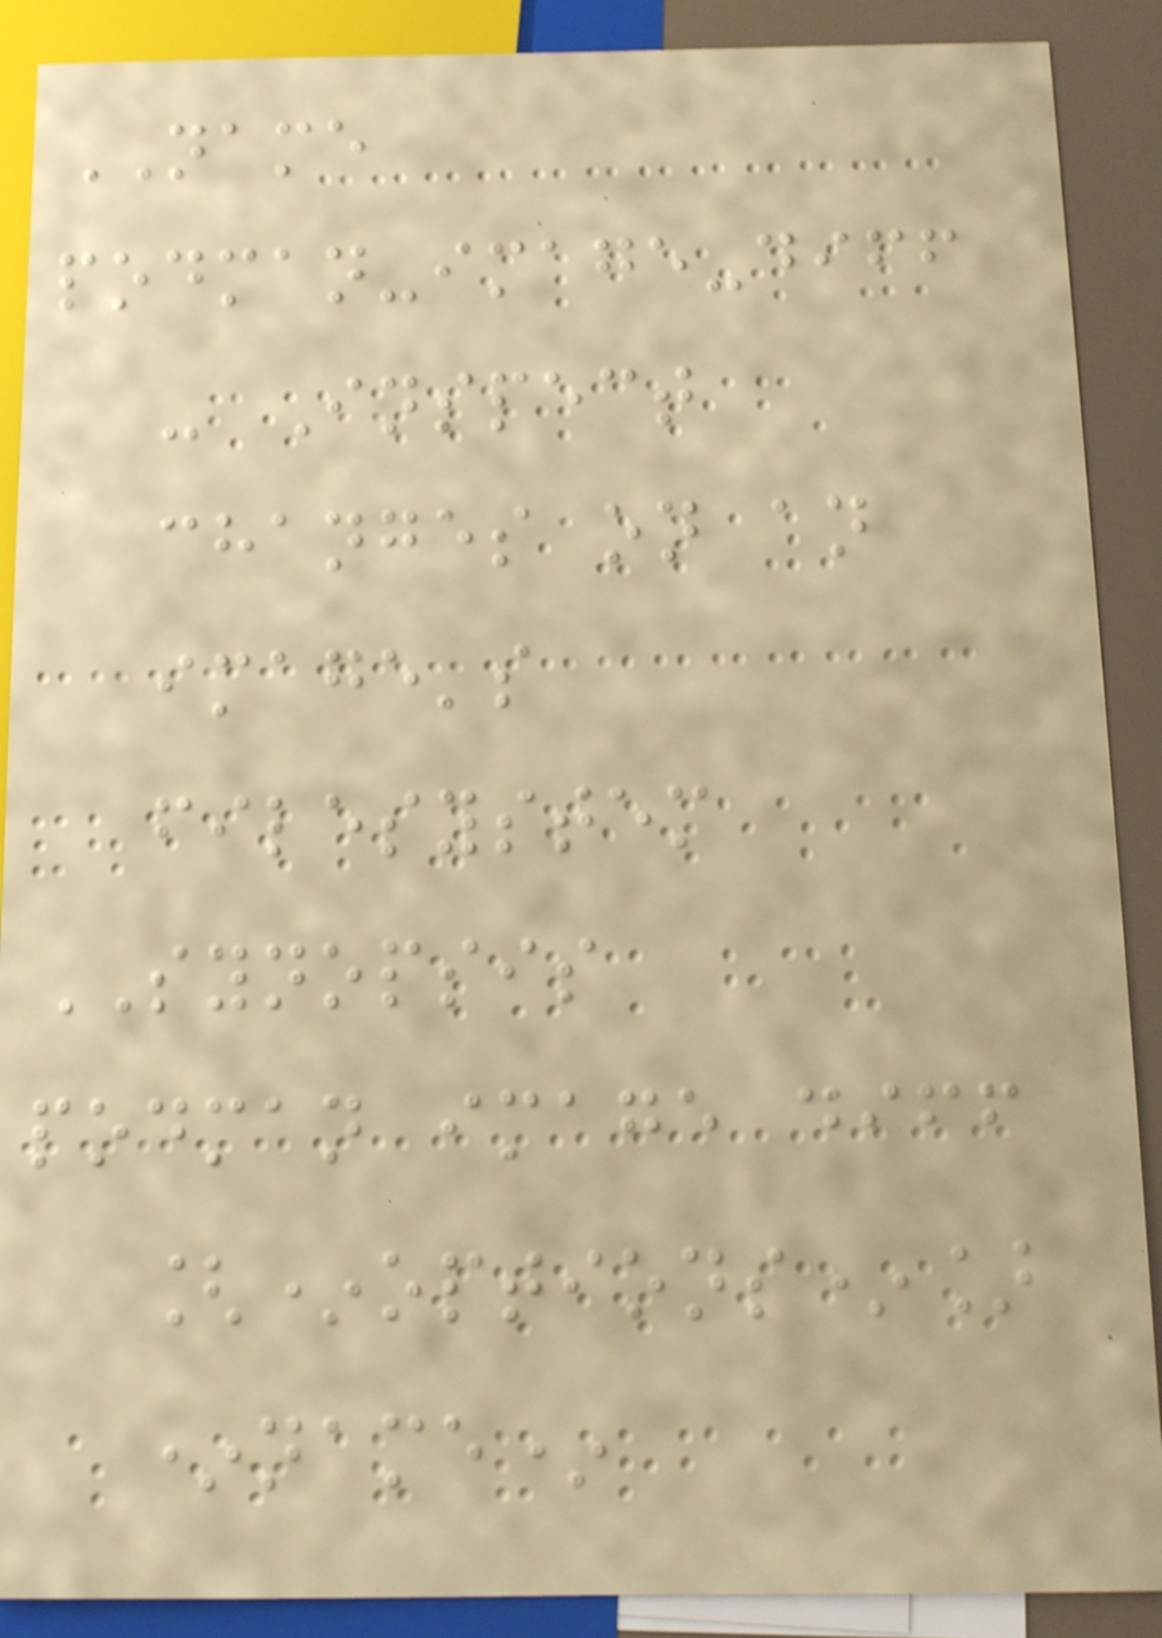NAME
podman-image-diff
- Inspect
changes on an
image's
filesystem
SYNOPSIS
podman image diff
[*options*]
*name*
